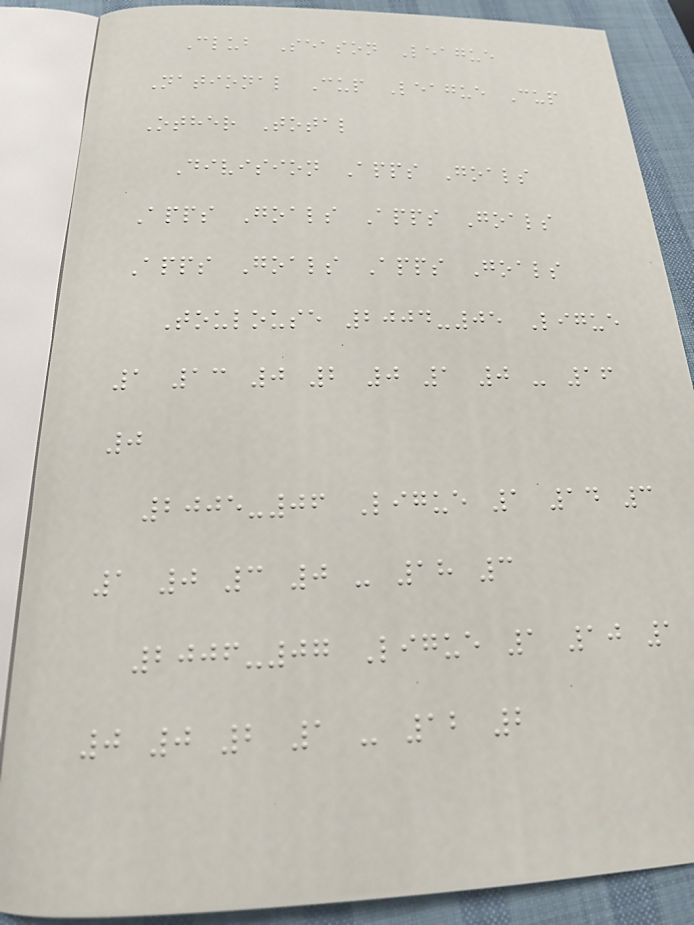Club Season League
National Cup League Cup
Other Total
Division Apps Goals
Apps Goals Apps Goals
Apps Goals Apps Goals
Toulouse 2004-05 Ligue
1 13 0 2 0 1 0 - 16
0
2005-06 Ligue 1 14 3
1 0 3 0 - 18 3
2006-07 Ligue 1 10 1
0 0 2 1 - 12 2
